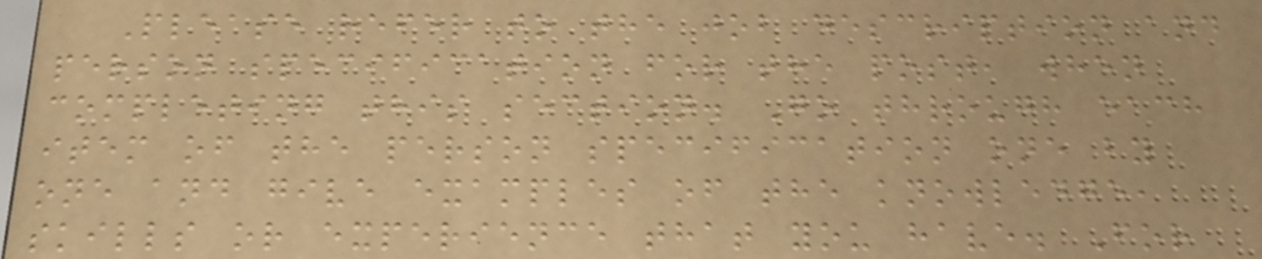Please refer to the job description and
person specification for the post, when
completing this section. Go through each
item of the person specification one by
one and give examples of the knowledge,
skills or experience that you have. For
